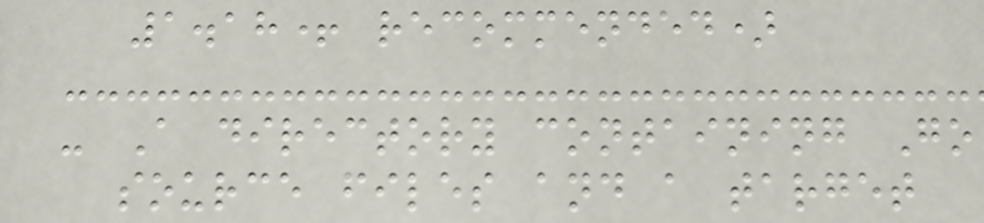1.18+ recommended)
- A directory containing Go
source files and a target
